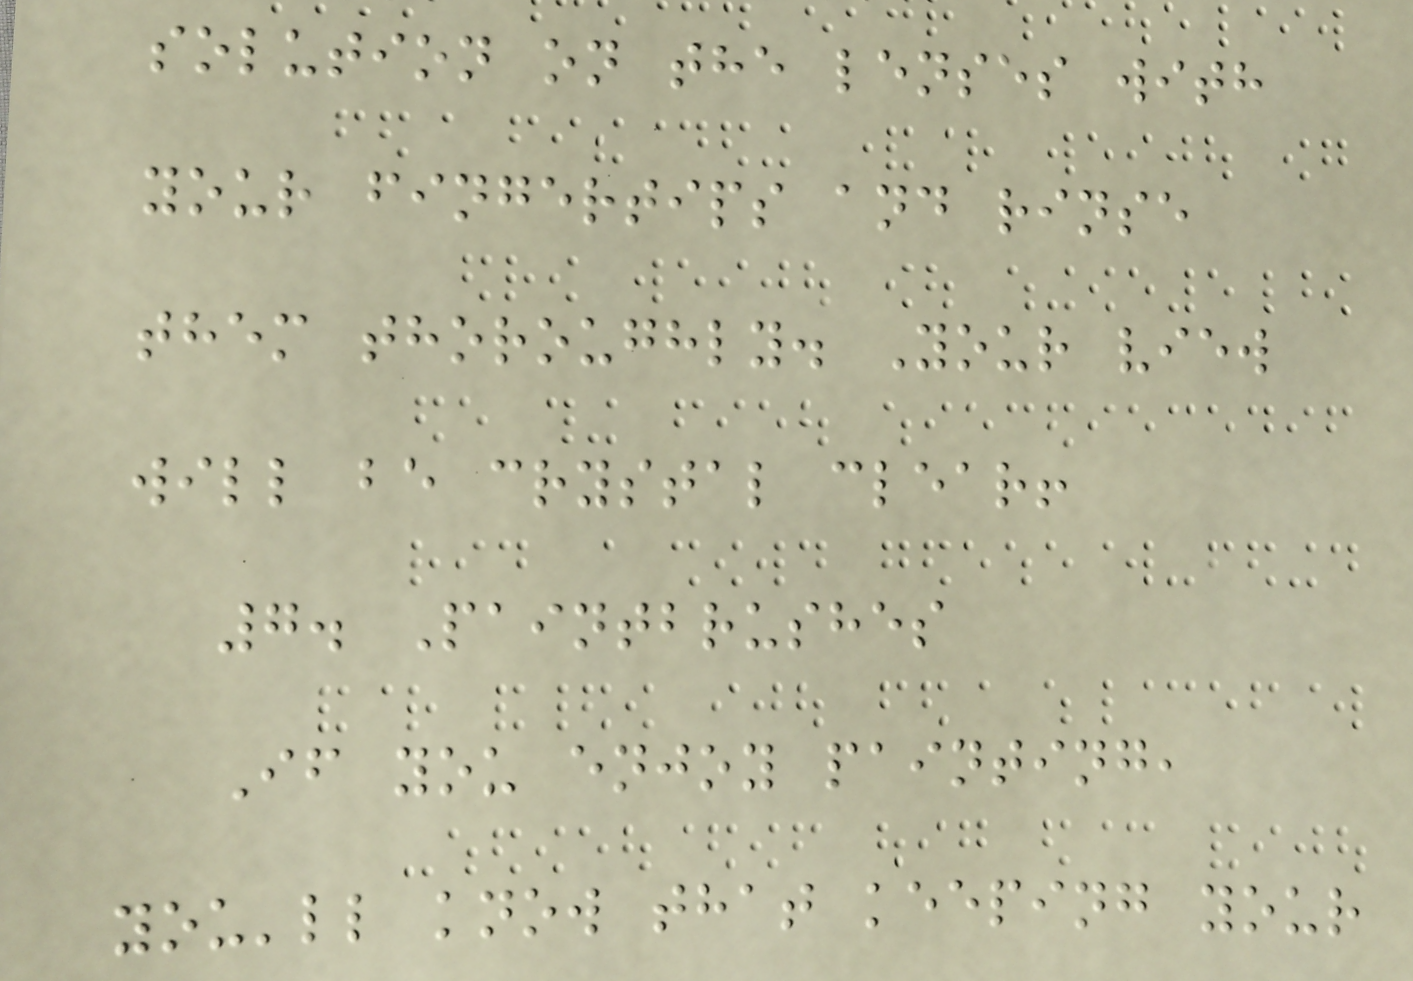solution on the lenses with
your fingertips and rinse
them thoroughly. Your view
will be crystal clear!
7. Paintbrushes
If you enjoy painting,
you'll know that keeping your
